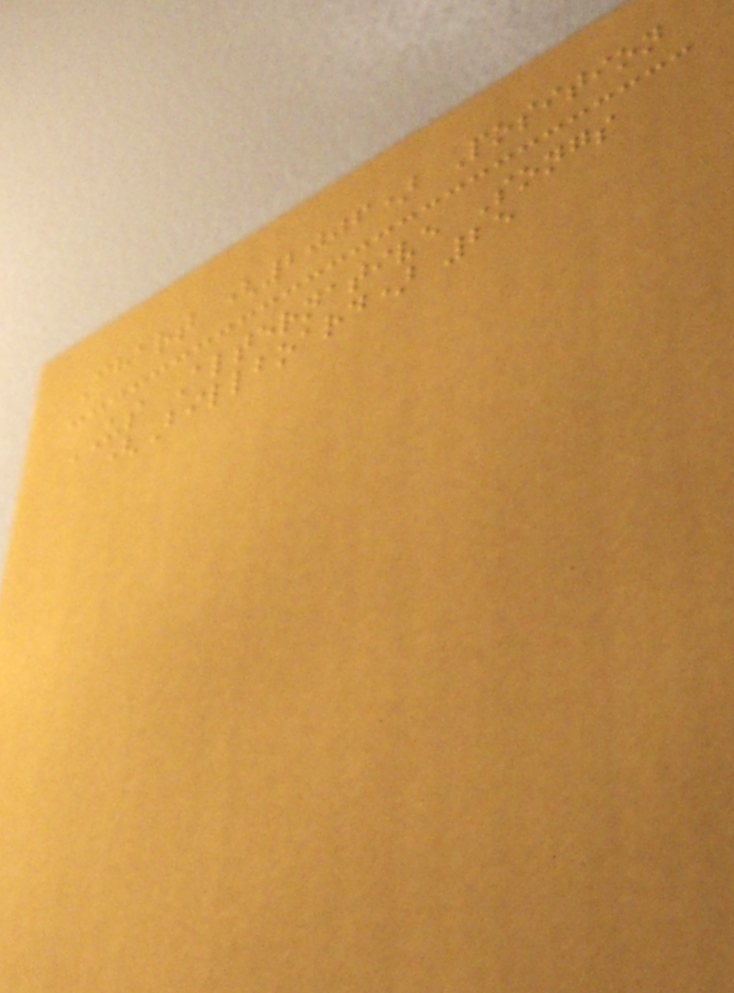Chart (2006) Position
US Alternative Songs
(Billboard) 25
